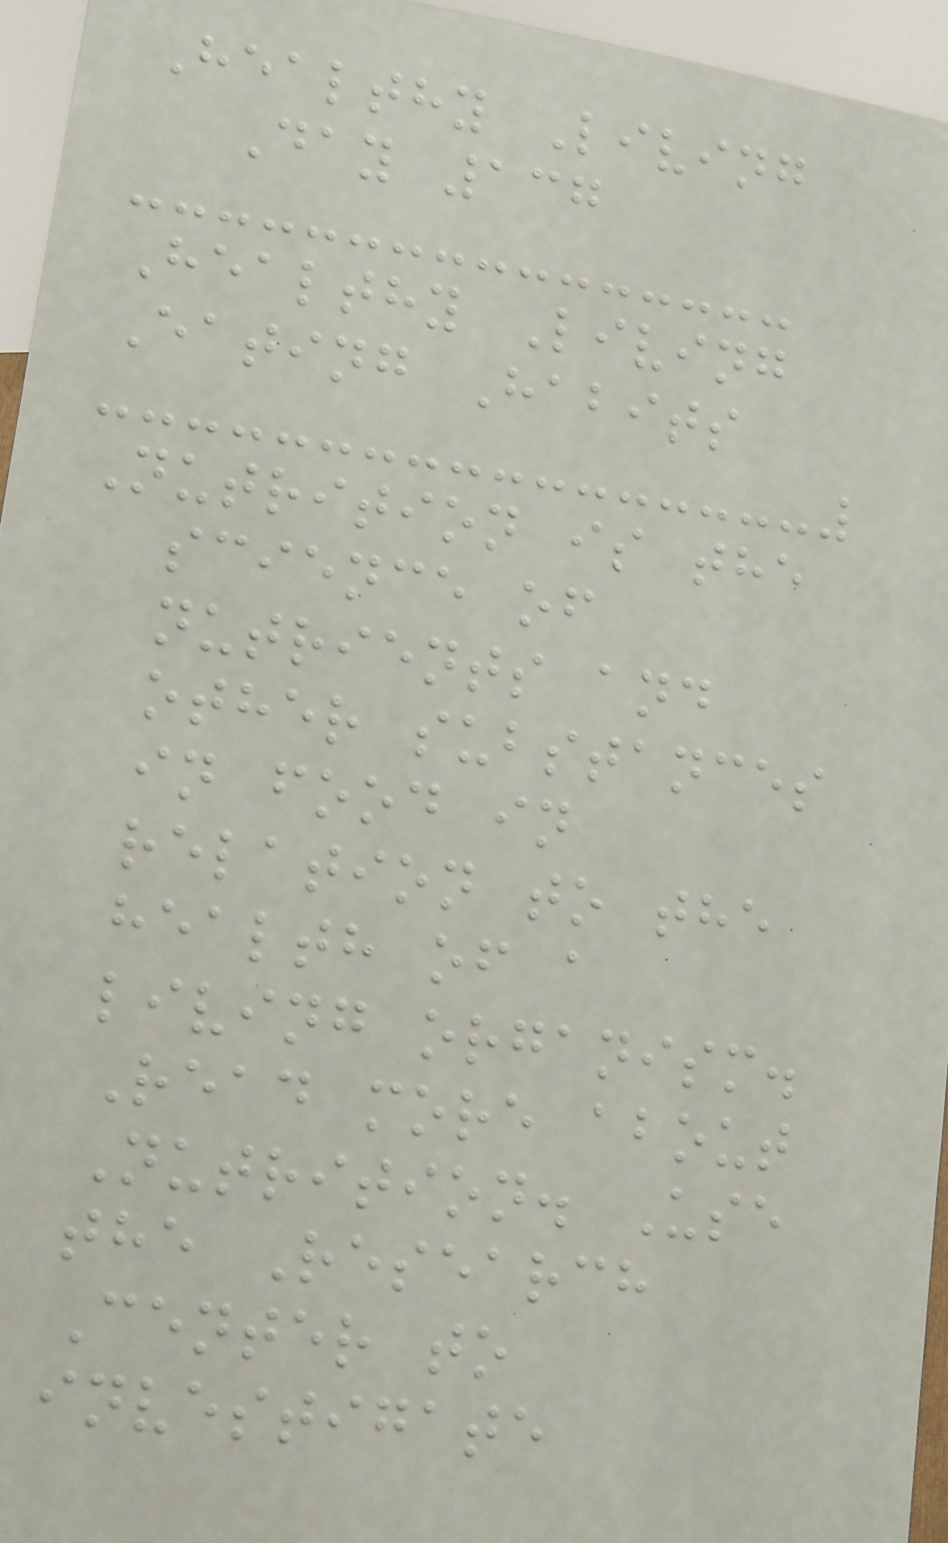Healthy Living
Day 137
Healthy Living
Eating Habits
Nutrition is the
science of
nutrients and
other substances
in food in
relation to the
health of a
living organism.
Read more about
Nutrition. Use
the Research
Center to
investigate
